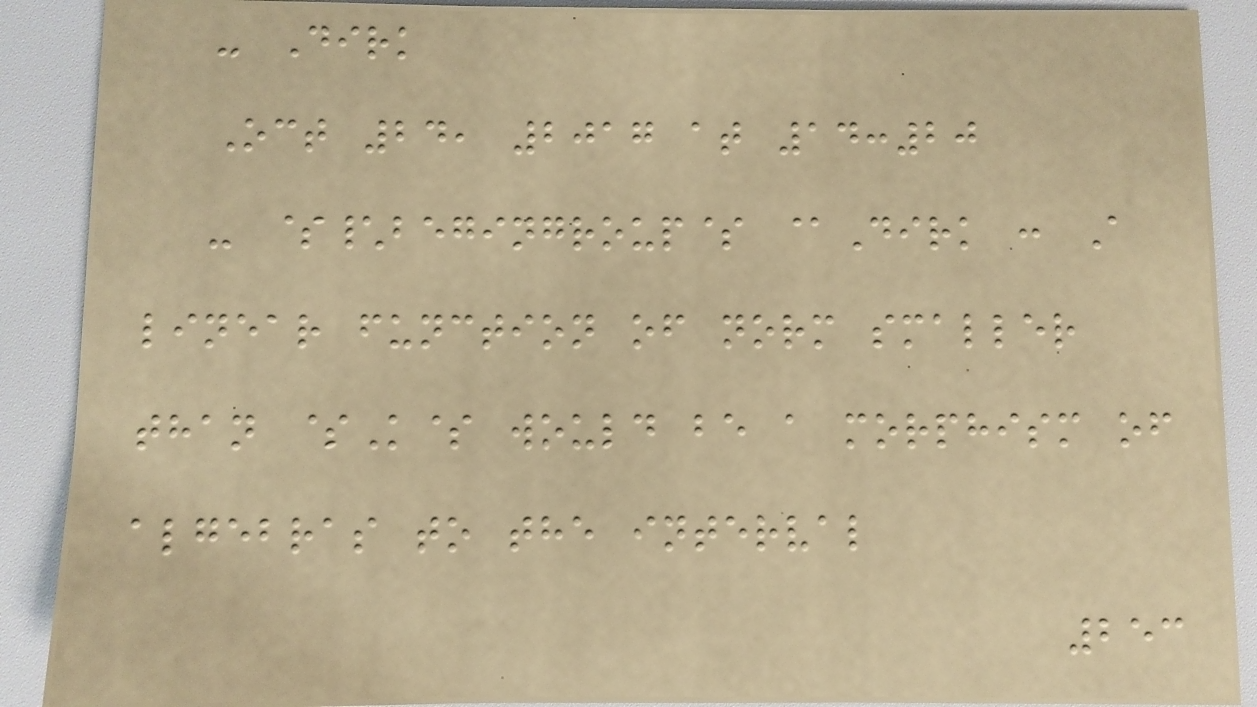- Dirk
Oct 24, 2017 at 14:20
- $\begingroup$ @Dirk : A
linear function of norm smaller
than $K$ would be a morphism of
algebras to the interval
253
